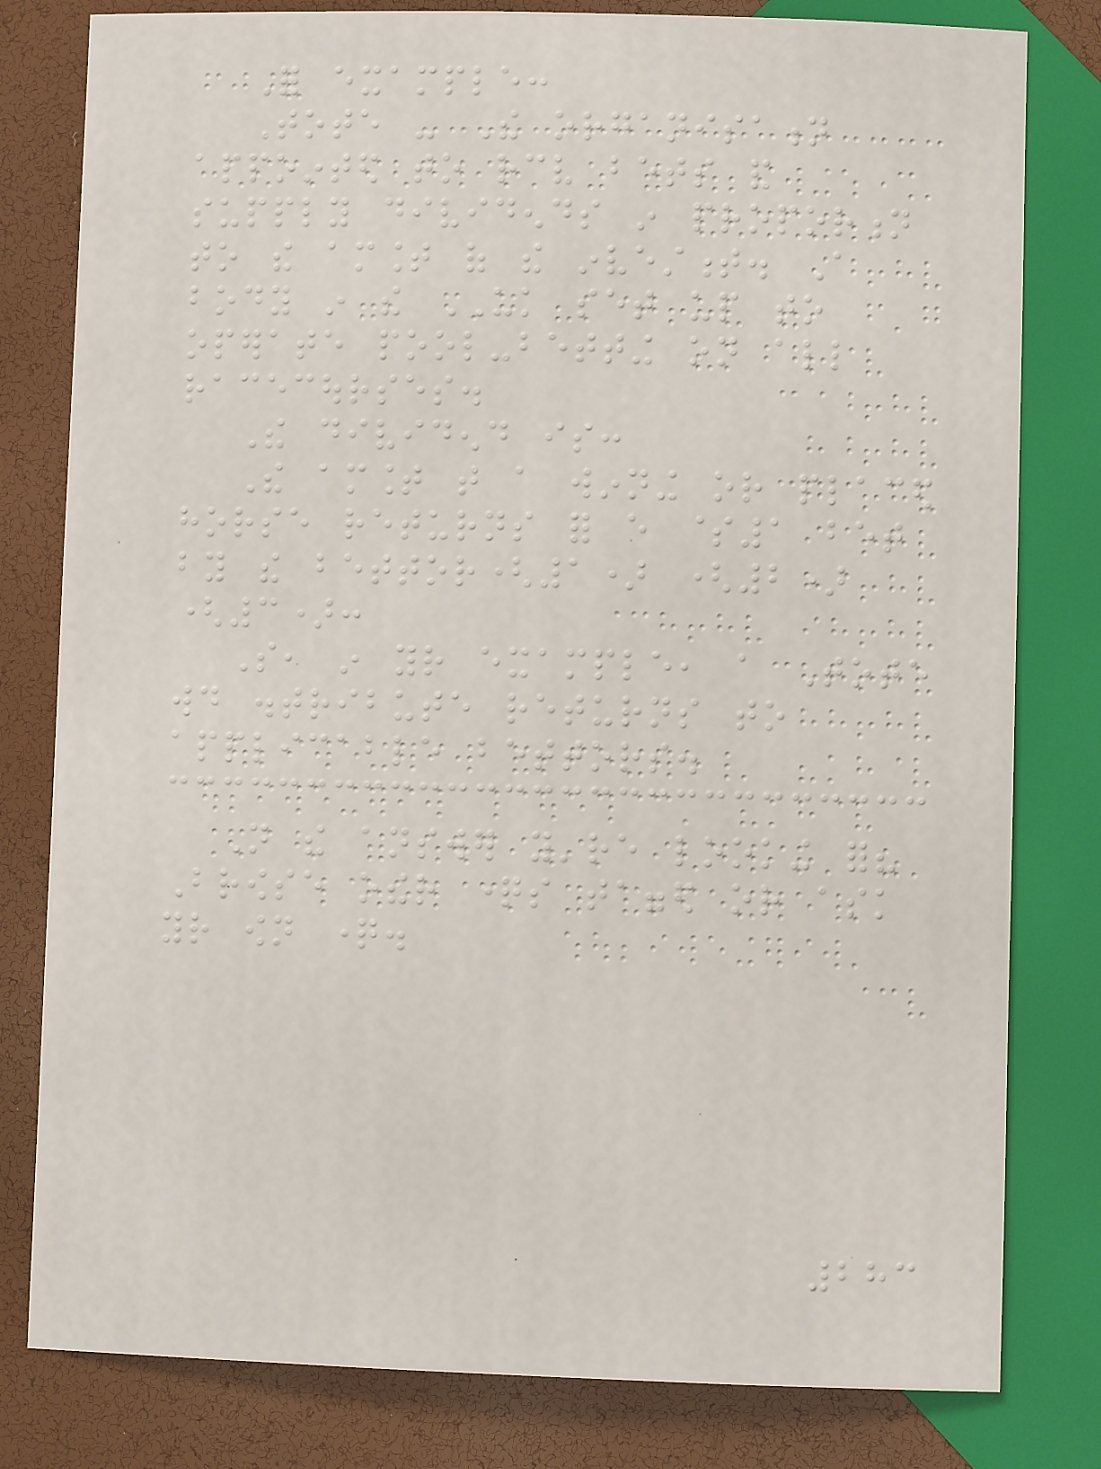For example:
Tote - The organisation
appointed to receive bets and
supply dividends in proportion
to the amount of the investment. A
body in the UK set up to
operate pool-betting on all
racecourses.
The dividend is:
The amount that a winning or placed
horse returns for every $1 bet
by the bettor(1) (2)
(3):
So, in your example, a Tote
would distribute returns to
applicable bettors.
Not the answer you're looking for?
Browse other questions tagged or ask
your own question.
283
